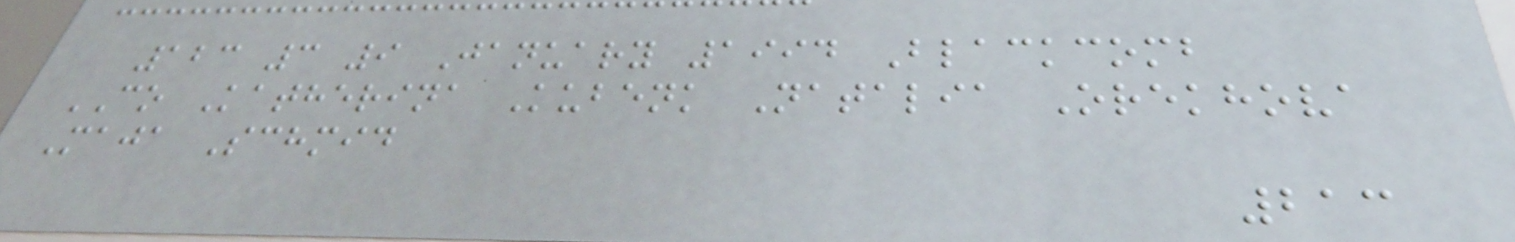123 3 9 January 1994 Blackcomb
CO Katherina Kubenk Natalia Orekhova
Maja Schmid
213
